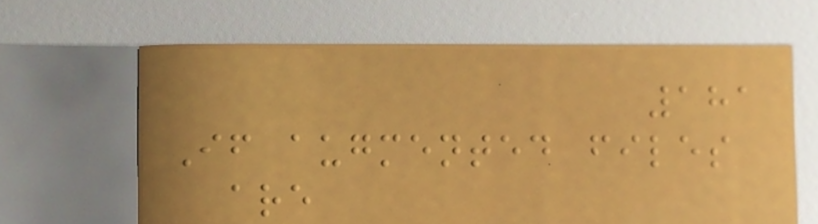181
If augmented files
are
